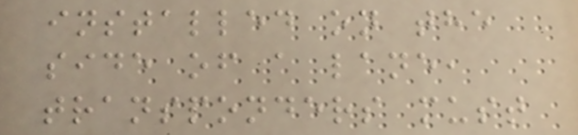installed on the
side of a lane,
transponders must
